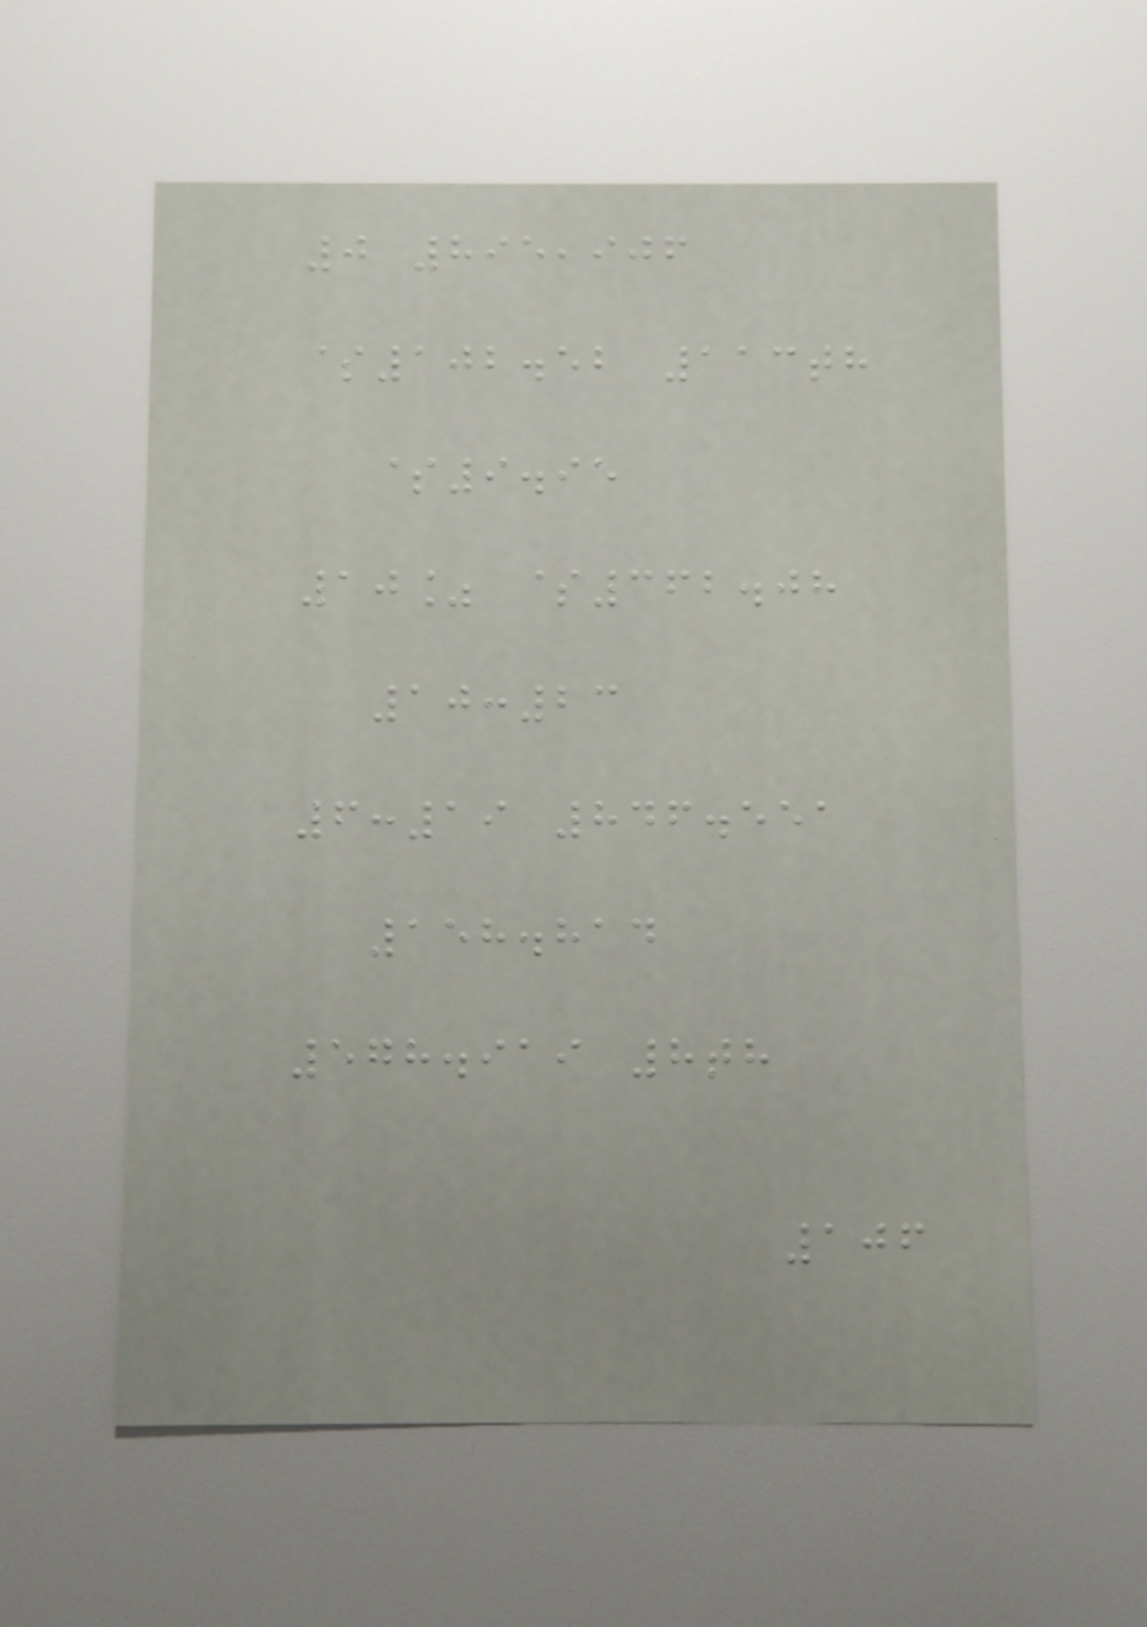0 895,906
$102.52 113th
$9.95
10% $362.08
10:23
6:19 846.551
158.814
578.919 8th
106
